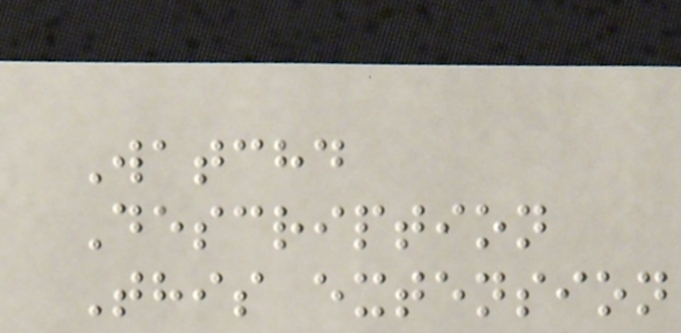Watchd
Description
This extension
